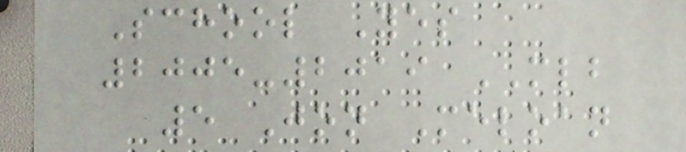School Yes
2005-2019 MLB
5 Jon Meloan
